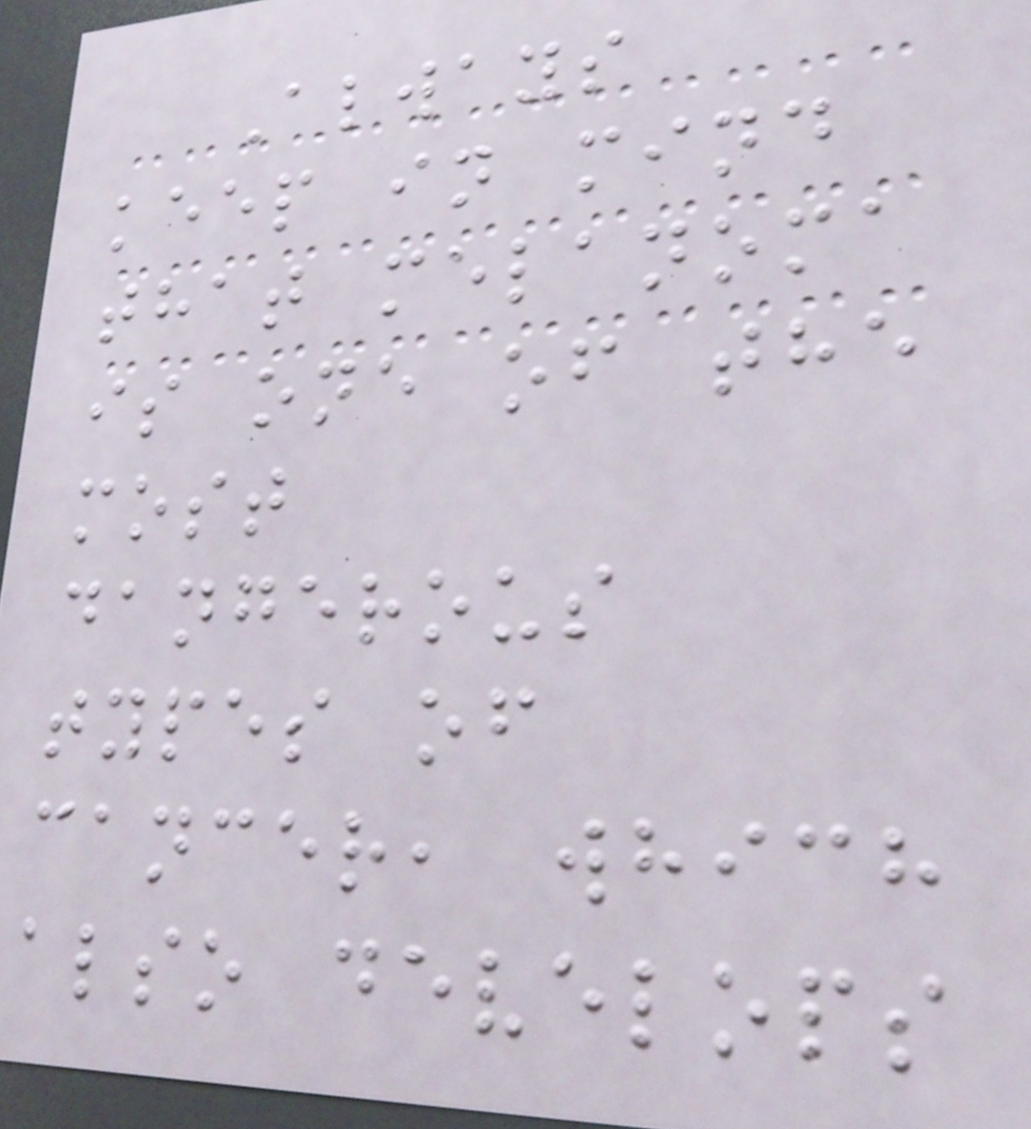Always
keep in mind
that melanoma
is one of the
most
dangerous
types of
cancer, which
also develops
